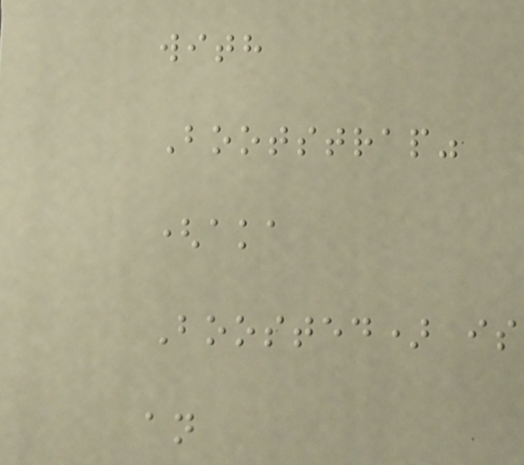with
Bootstrap"
(aka
Boosted) is
an
